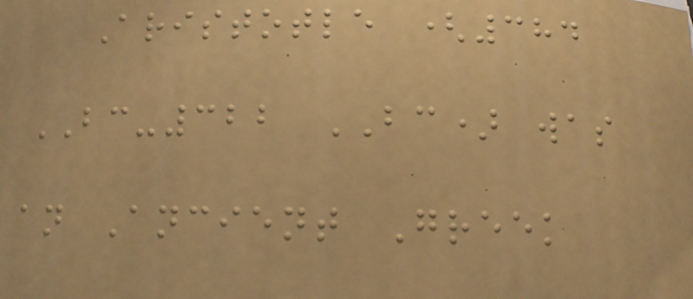Aristotle (384
BC-322 BC) was
an Ancient Greek
